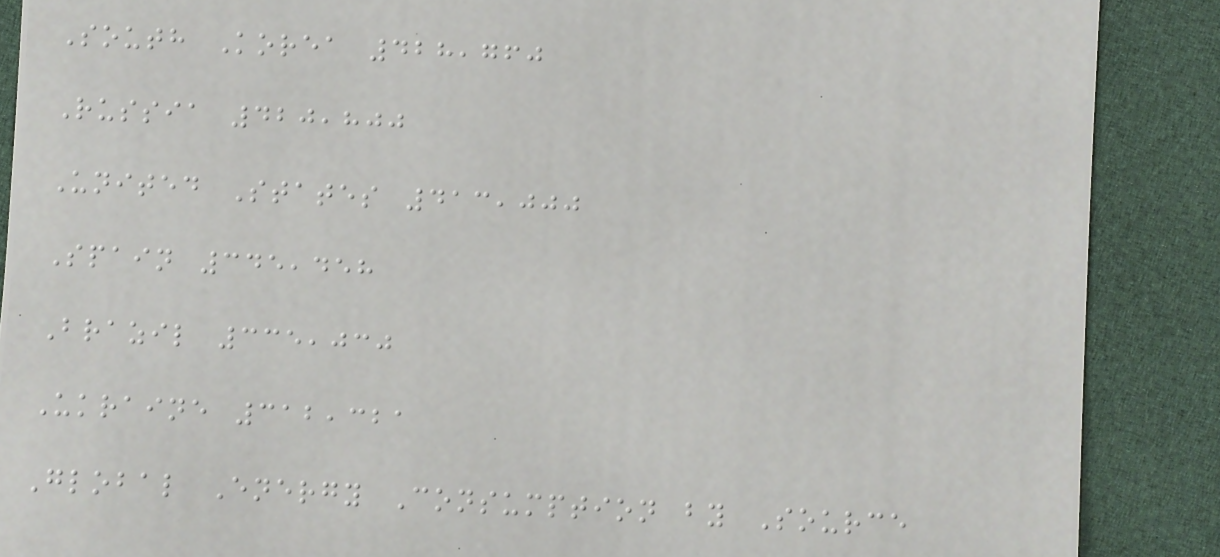South Korea 428,760
Russia 420,800
United States 413,000
Spain 345,458
Brazil 335,030
Ukraine 312,321
Global Energy Consumption by Source
